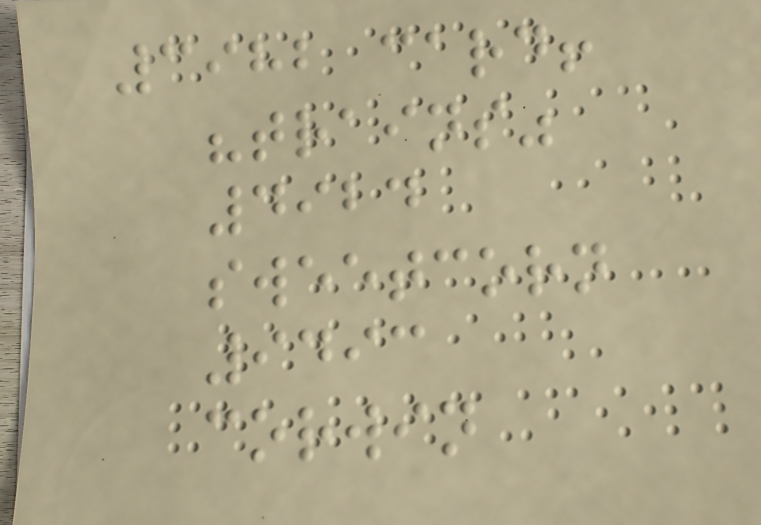3982 card!
"trains"
4924
sweetcorn
9493
corwin
